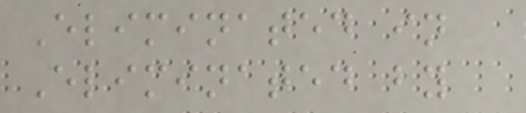Eliminated in
Eliminated by
